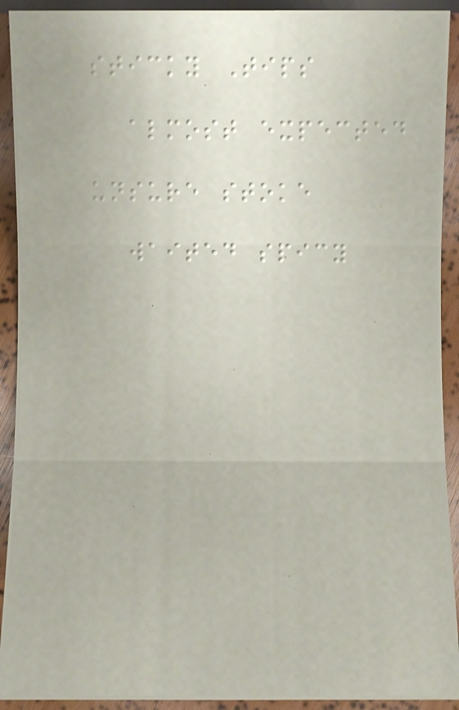sticky Tips
almost expected
unsure stoke
waited spicy
